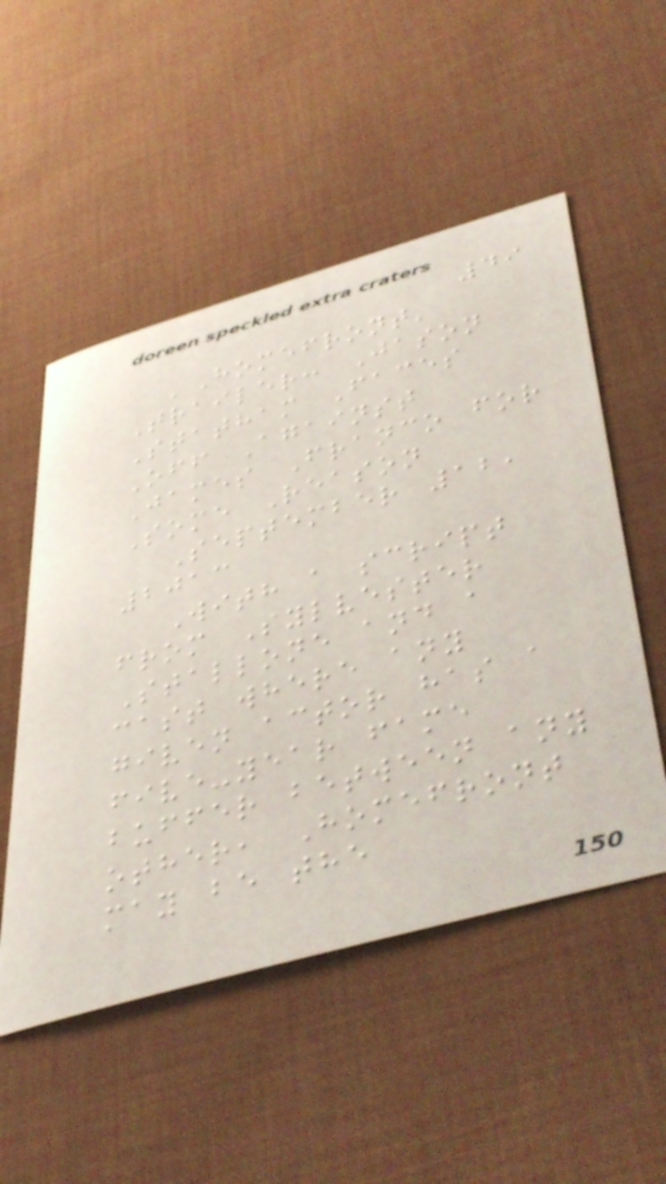49
'Homefront'
Trailer: Jason
Statham Faces
Off Against
James Franco for
Some Reason
September 12,
2013
With a script
from Sylvester
Stallone and a
cast where any
given actor has a
five-year fame
buffer between any
other, Homefront
may be the
